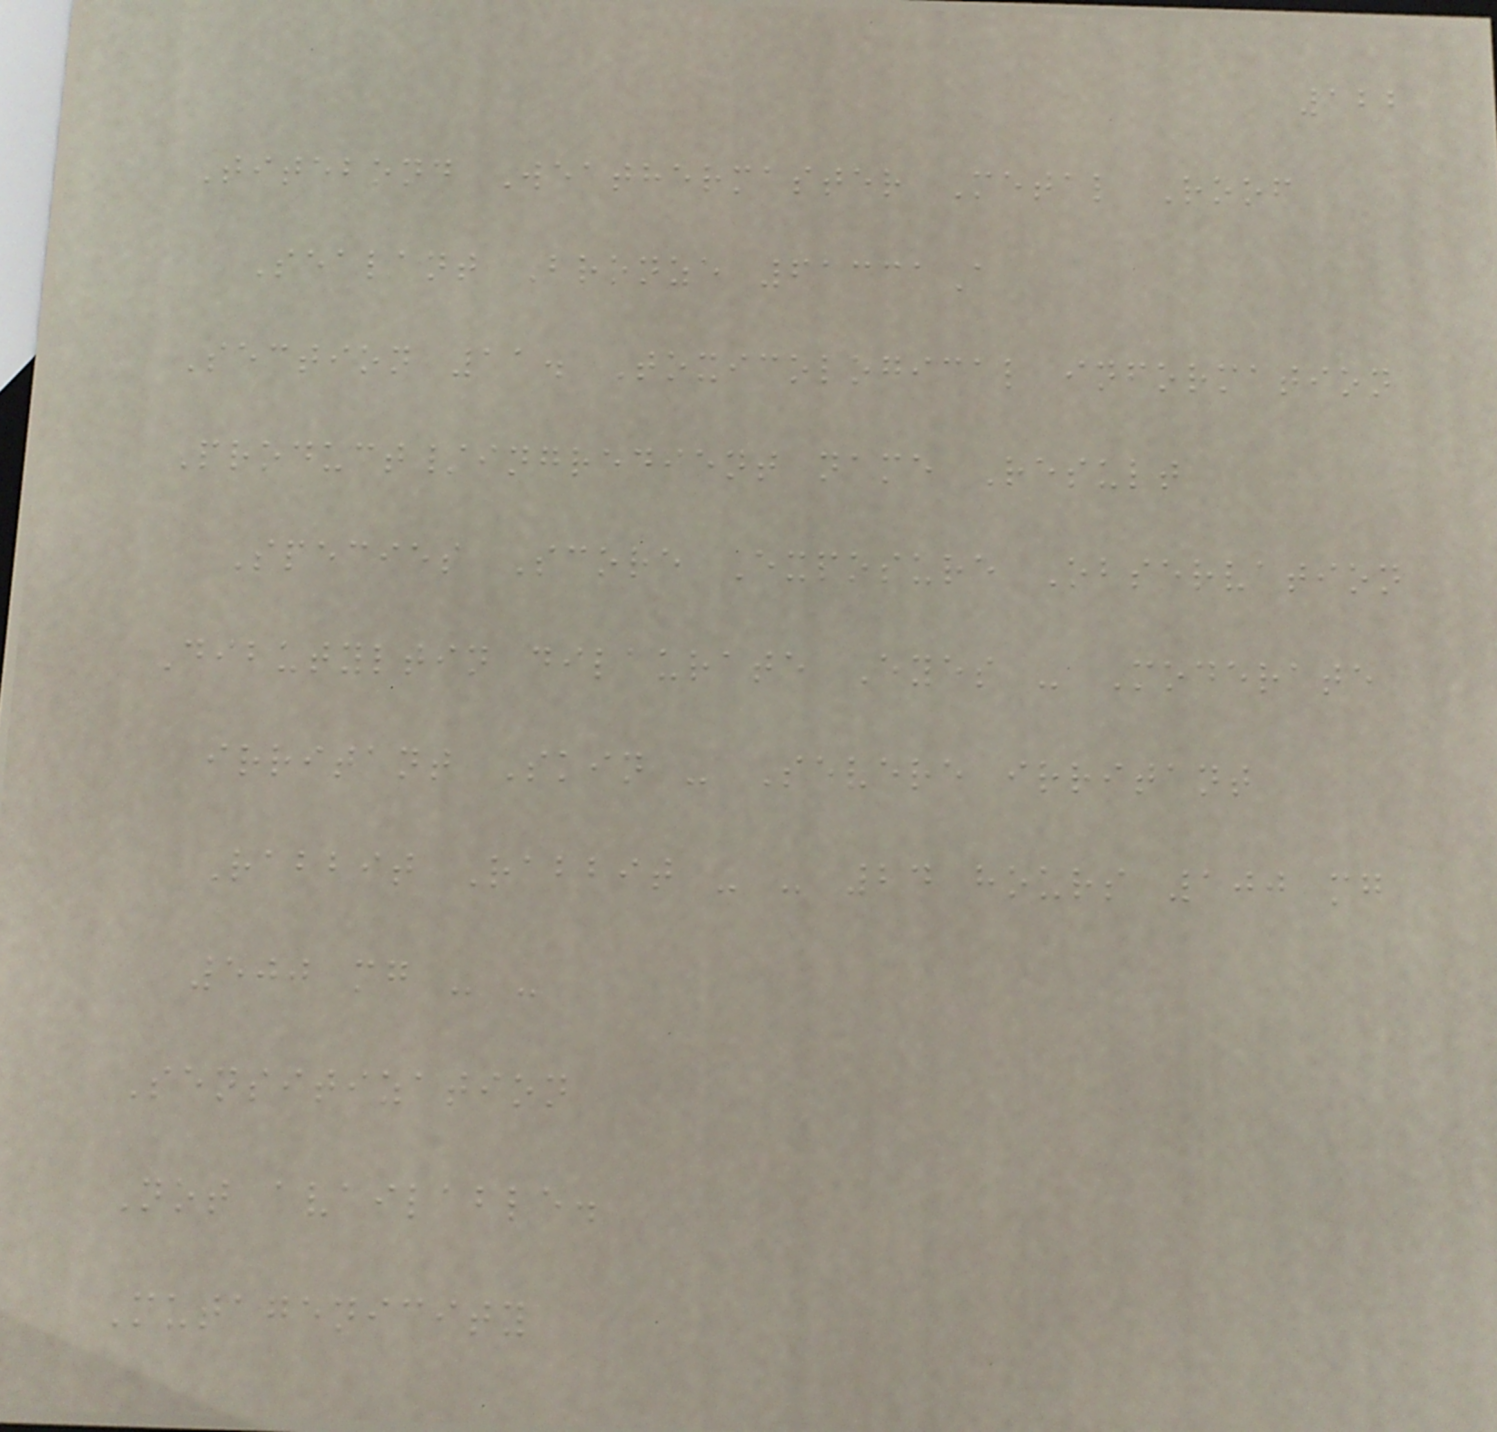122
Titebond Weathermaster Metal Roof
Sealant Bronze 61331A
Section 11. Toxicological information
Product/ingredient name Result
Species Score Exposure Observation
Dibutyltin dilaurate Eyes - Moderate
irritant Skin - Severe irritant
Rabbit Rabbit - - 24 hours 100 mg
500 mg - -
Sensitization
Not available.
Mutagenicity
